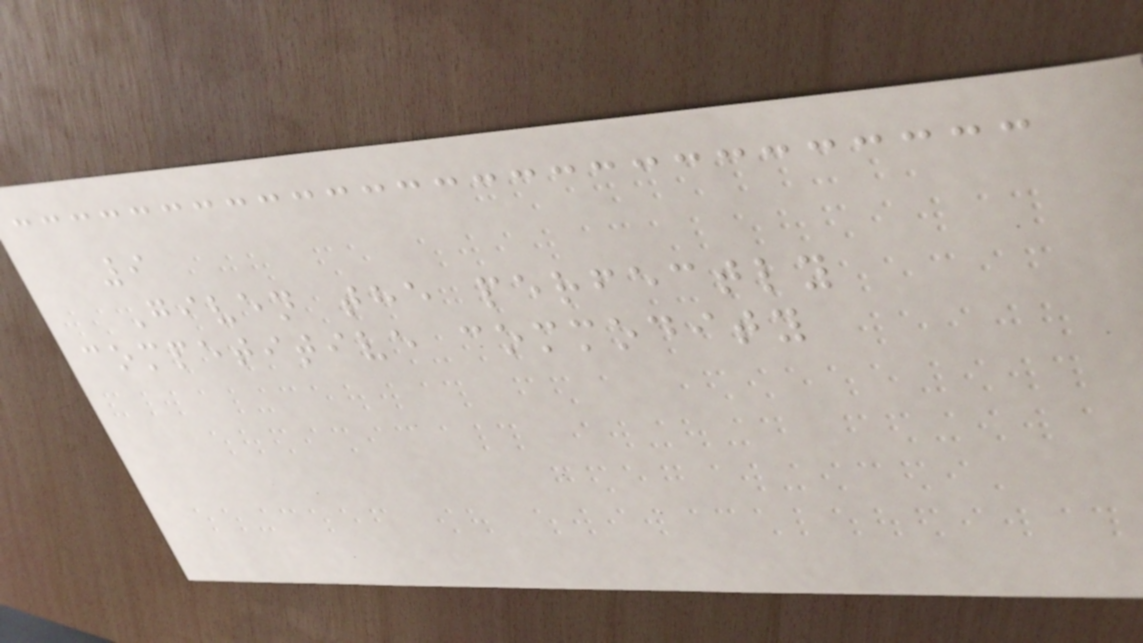9
Given the perfectly
competitive commodity
